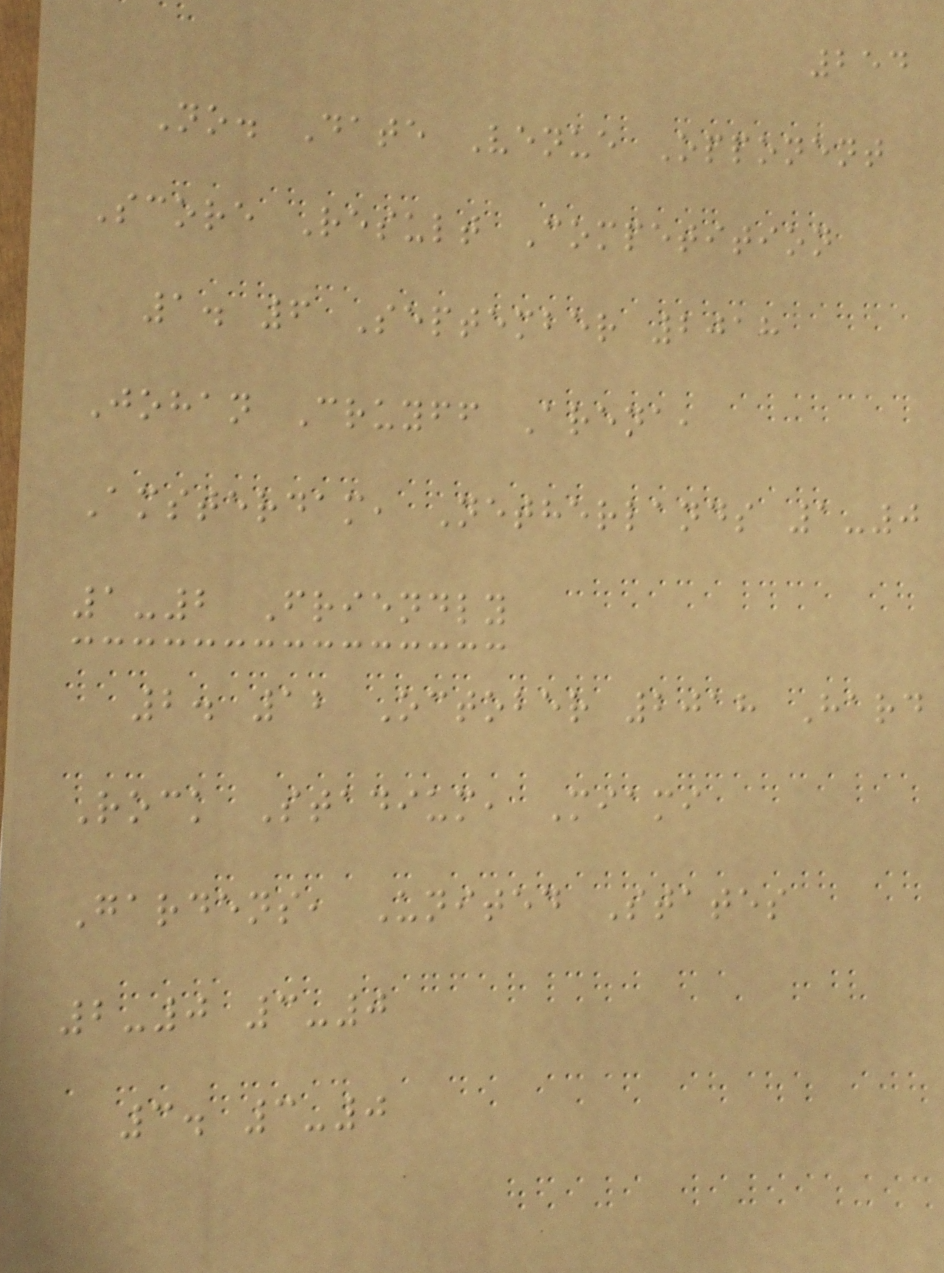254
No. Date Venue Opponent
Score Result Competition
1. 6 September 2018
Johan Cruyff Arena,
Amsterdam, Netherlands 1-0
1-2 Friendly
2. 12 October 2018 Hard
Rock Stadium, Miami
Gardens, United States
2-0 3-0
3. 3-0
